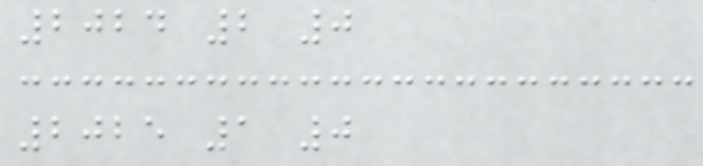2024 2 0
2025 1 0
